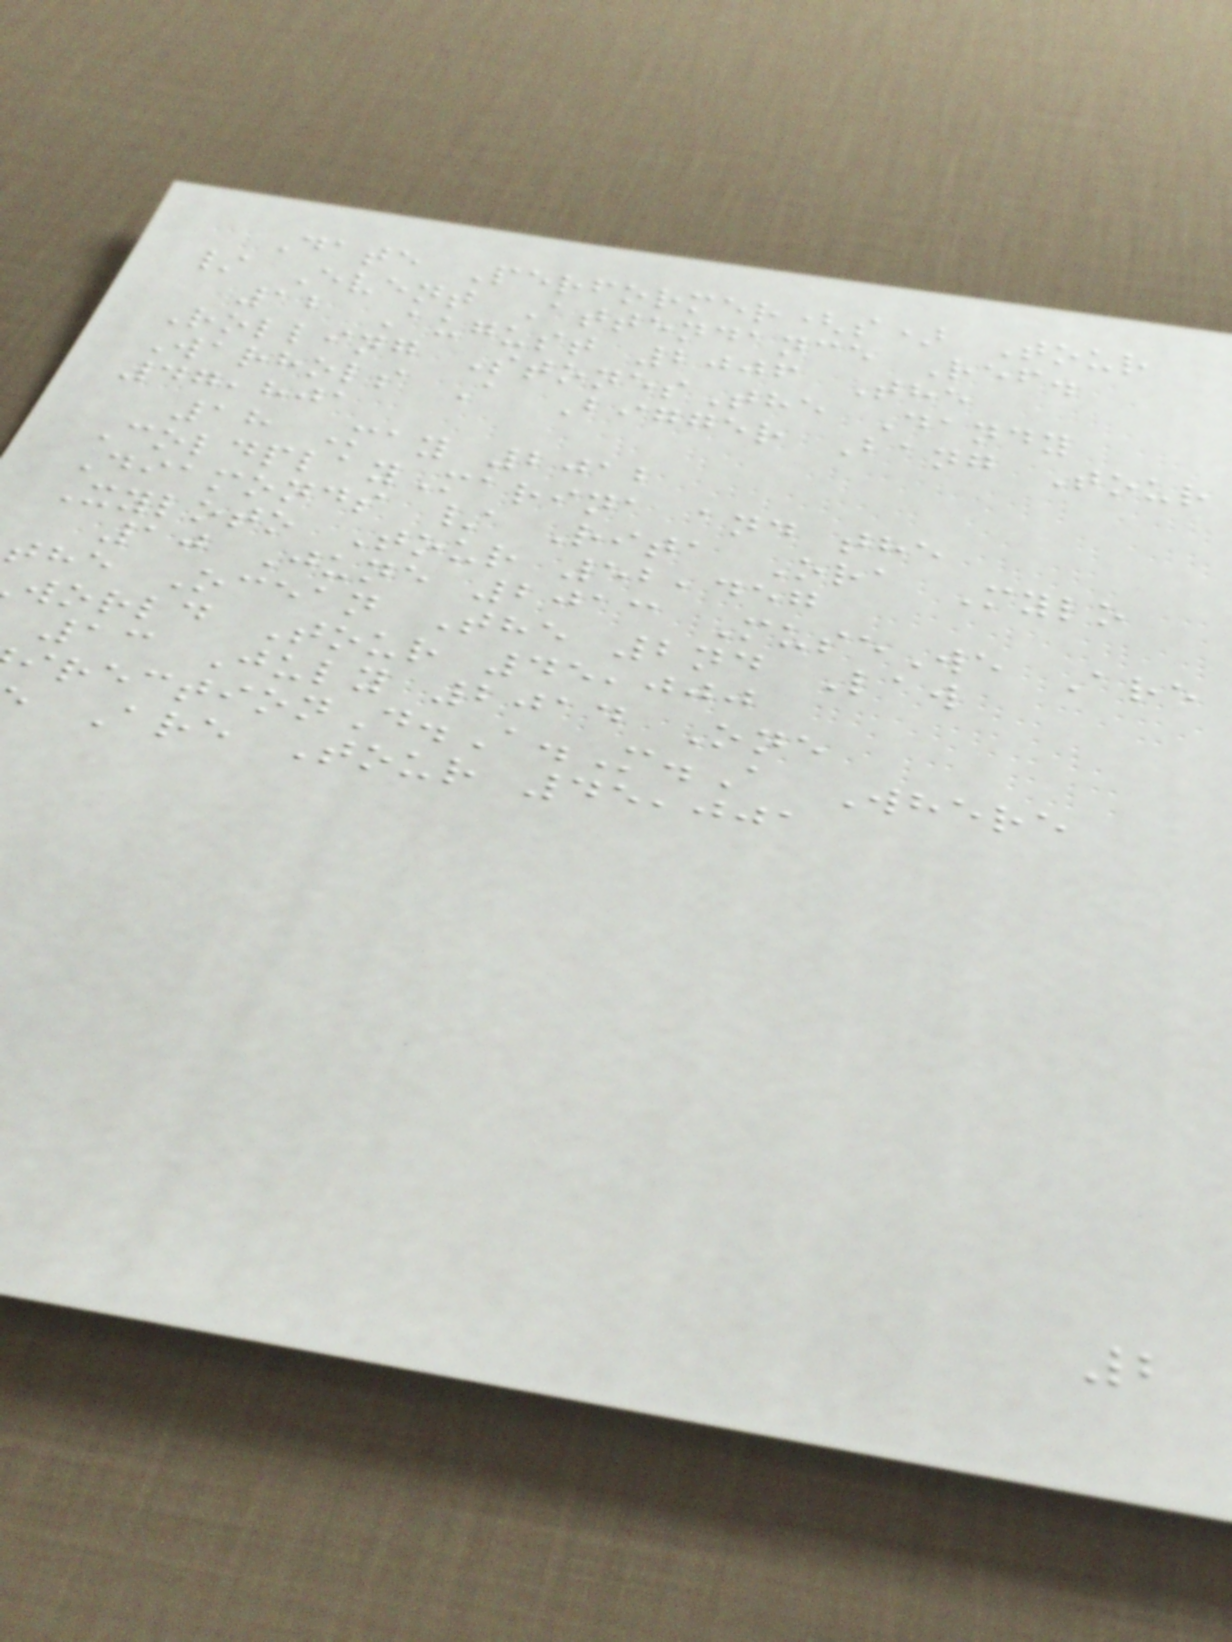Date Performer(s) Tour
/ Event Attendance Ref.
12 August 2006 The
Rolling StonesThe Dandy
Warhols A Bigger Bang Tour
47,801
18 May 2012
ColdplayMarina and the
Diamonds / Rita Ora Mylo
Xyloto Tour 52,457
10 June 2013 MuseWe Are
the Ocean The 2nd Law
world Tour 45,000
13 July 2014 One
irectionD.A.M.A Where
Are Tour 45,001
2
